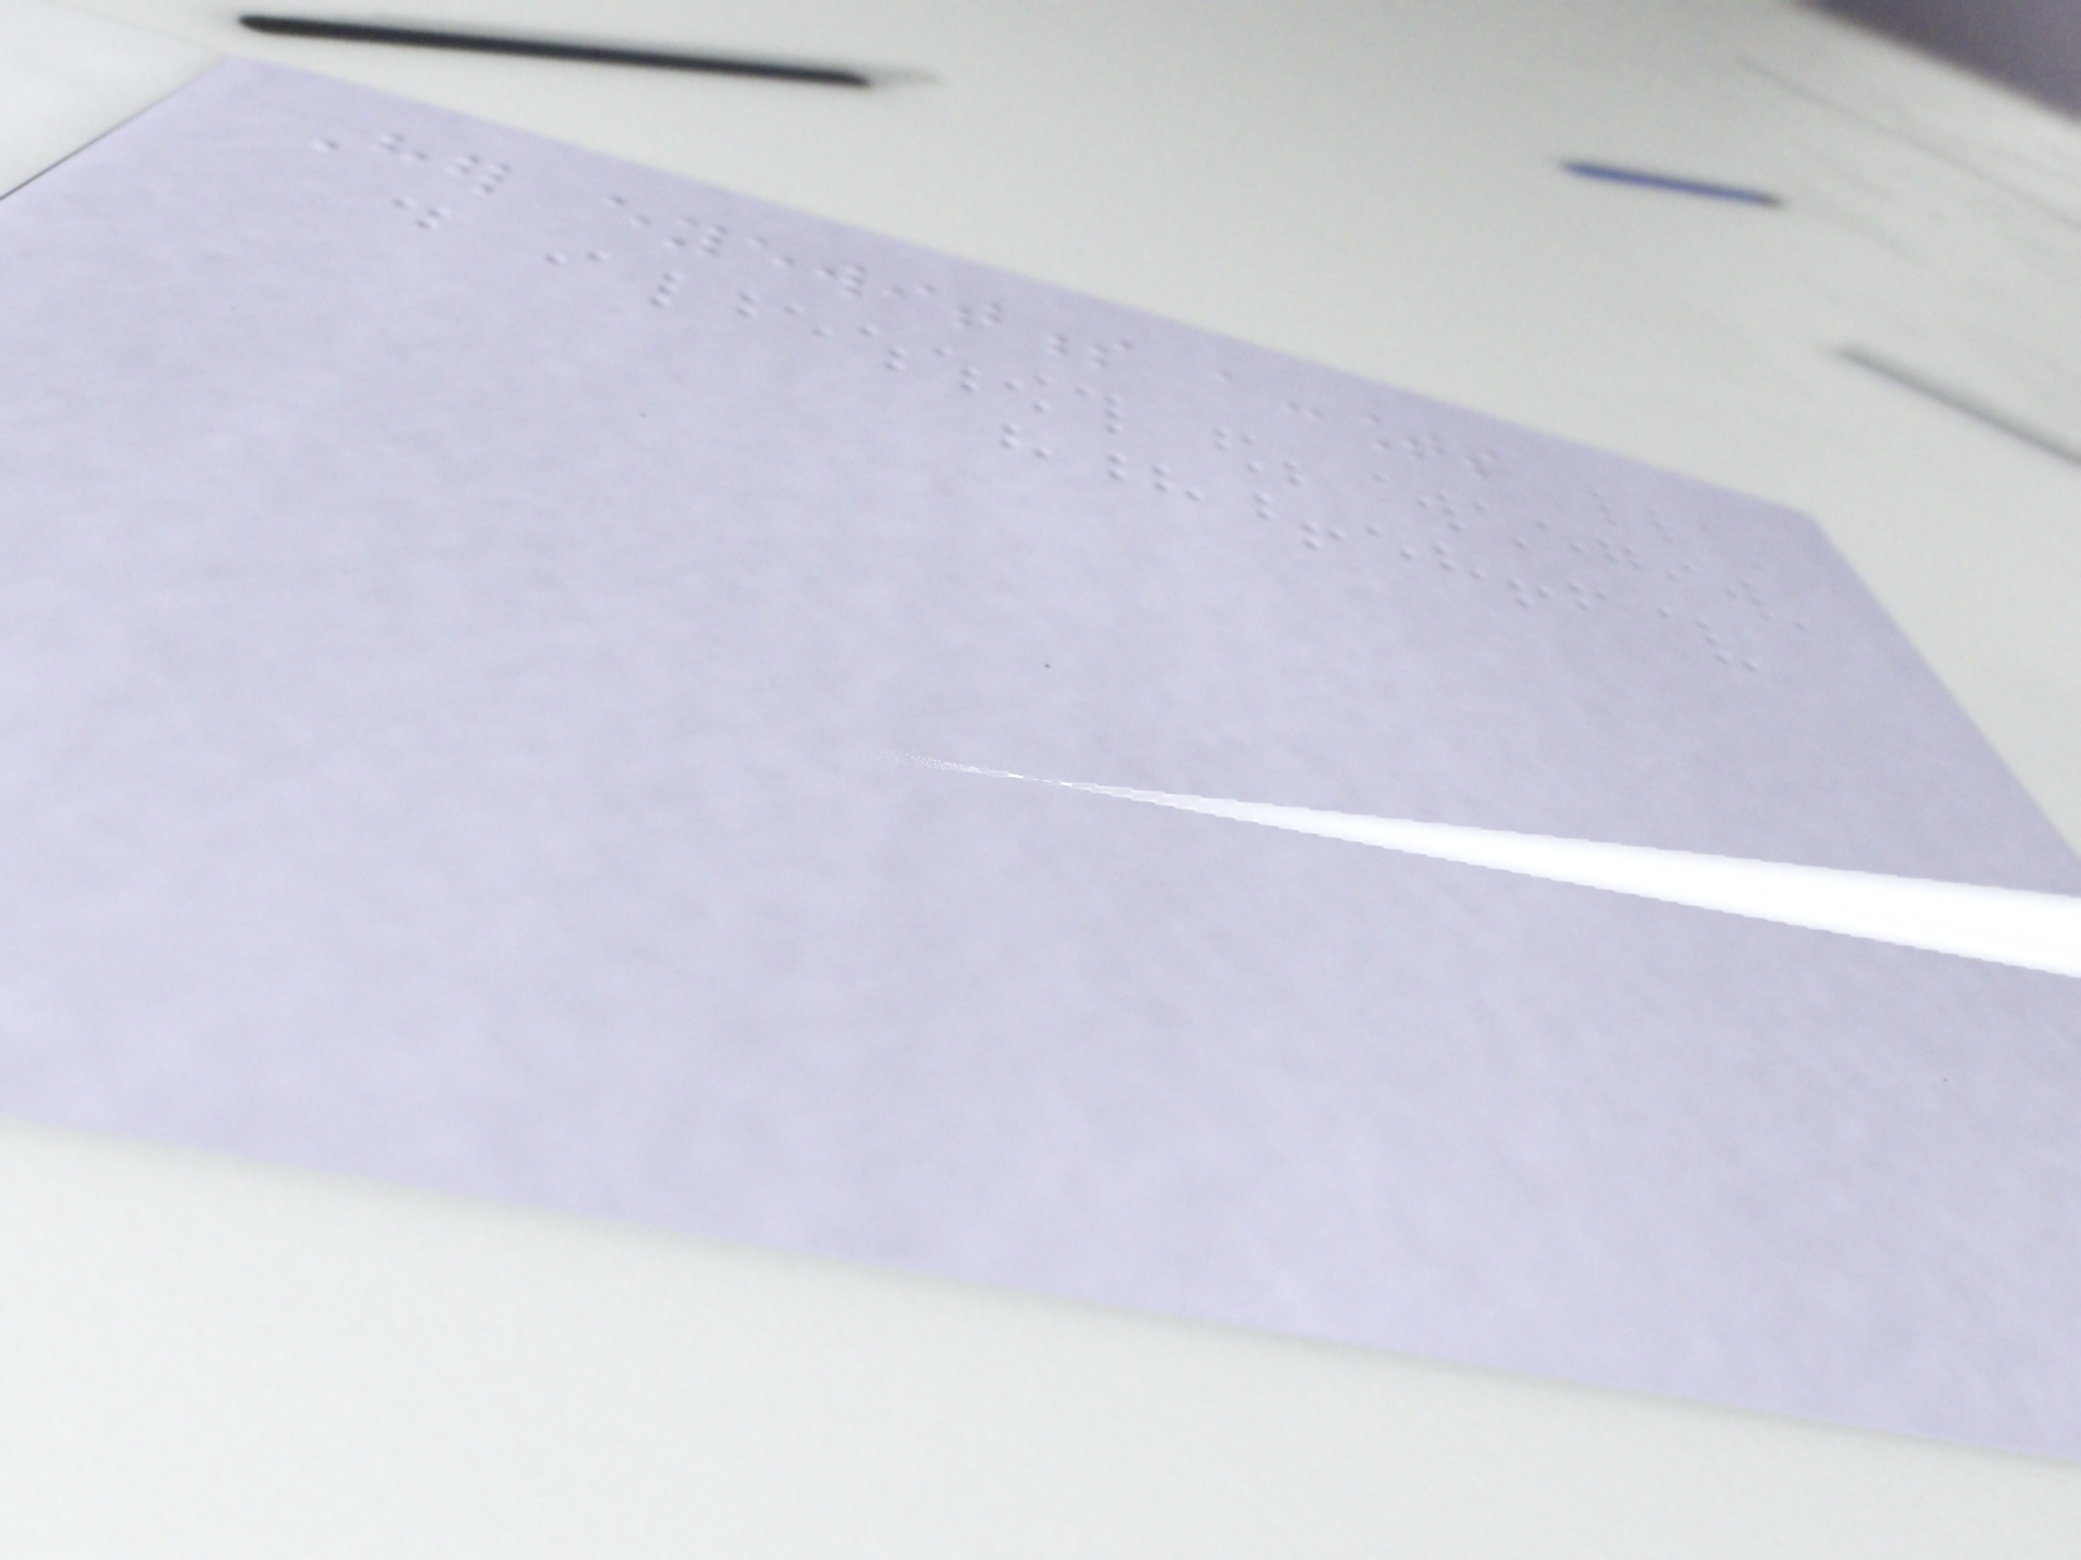Her eyewitness accounts
